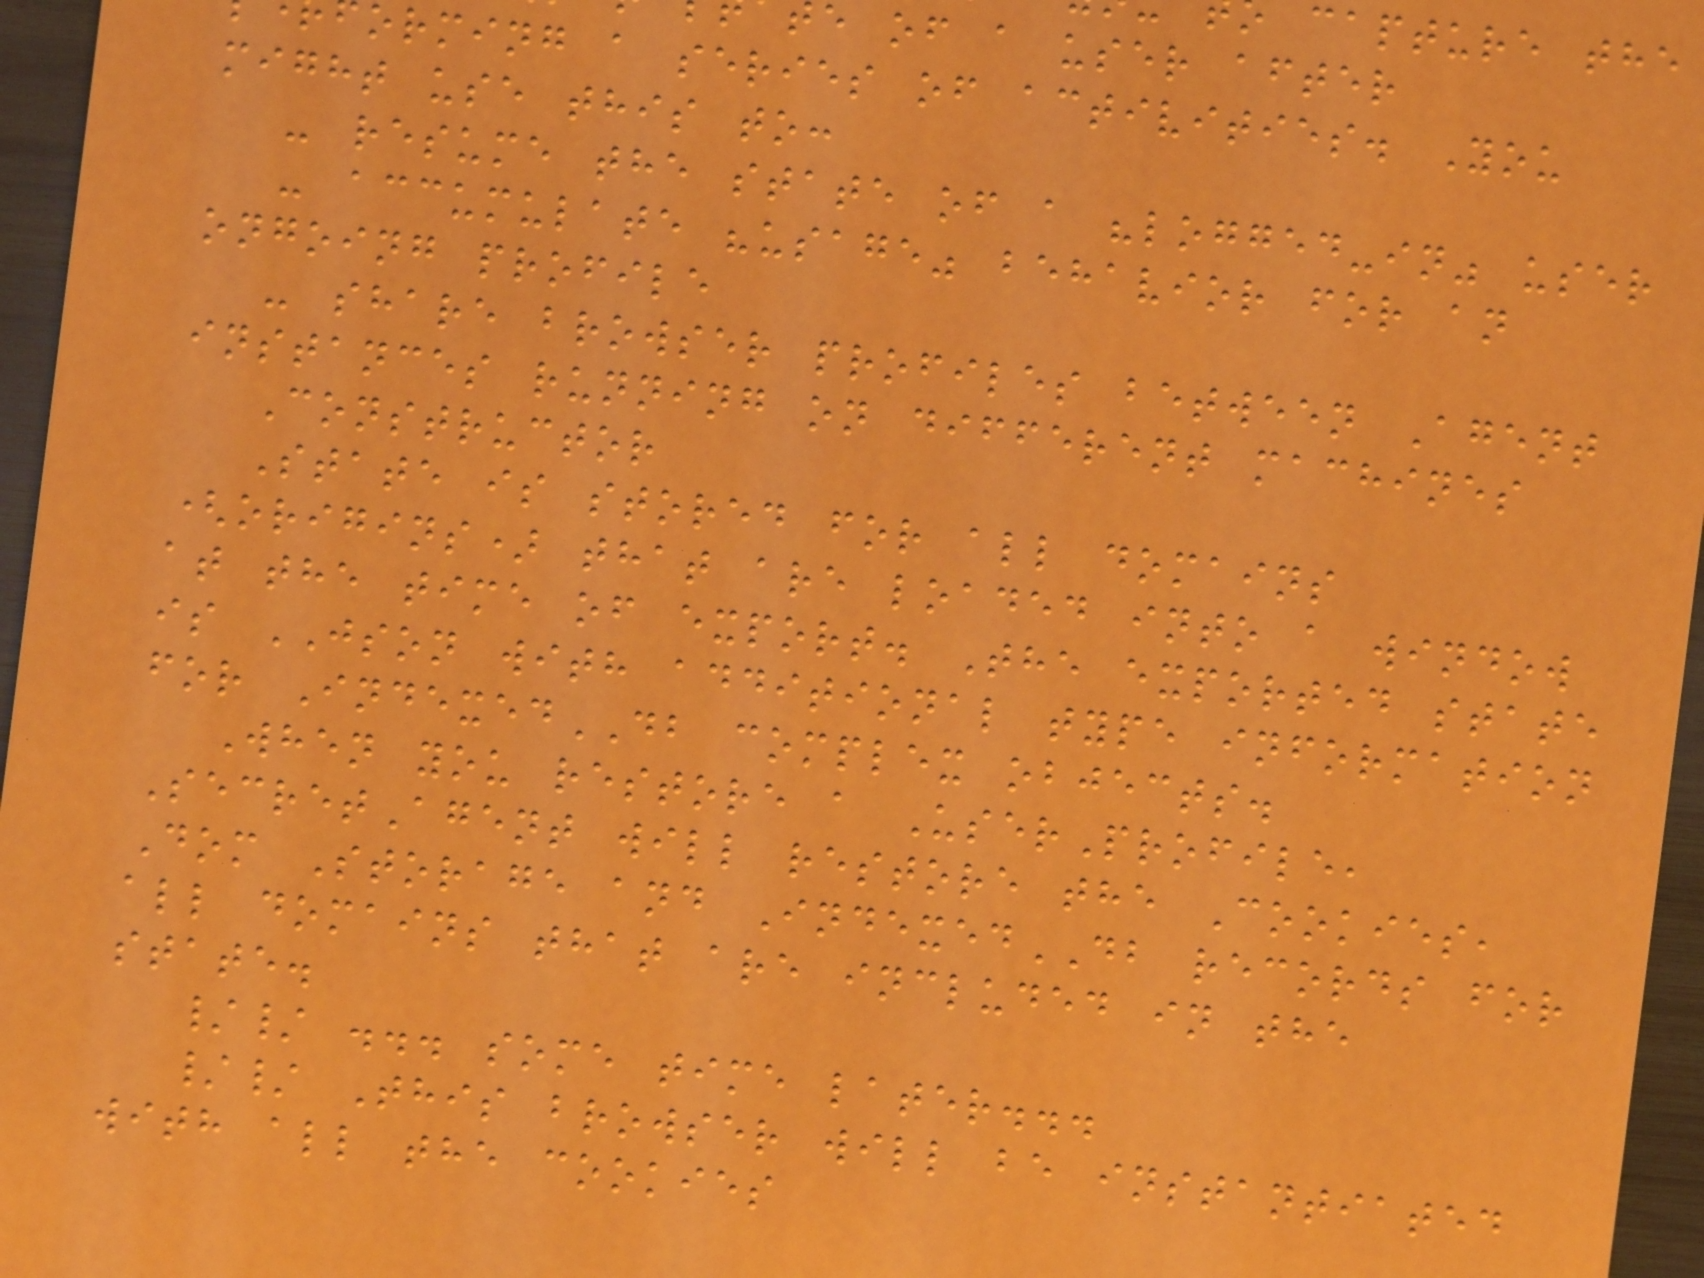capture the
e of a user after
orming a series of activities. You
might use this to:
- resume the state of a "logged-in" user
- accumulate "usage" behavior for an
ongoing profile
- share browser profiles between Agent
instances running on different machines
Constructor
State is stored for all domains
(origins) that are loaded into a window
at the time of export. The exported state
is JSON with additional type information
for IndexedDB complex objects.
When you restore a UserProfile,
SecretAgent will restore the Cookies,
Dom Storage and IndexedDB records for
all domains that are included in the
state.
// ... some time later...
// This browser will be instantiated
with all the cookies
